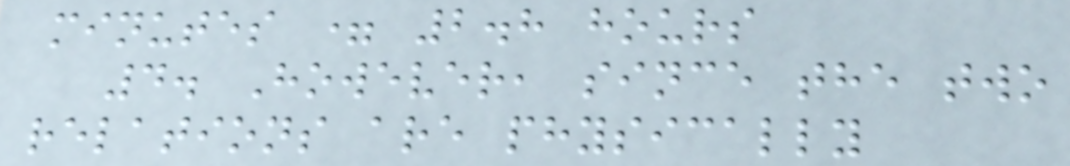minutes = 2.8 hours
4. However, since the two
relations are physically
